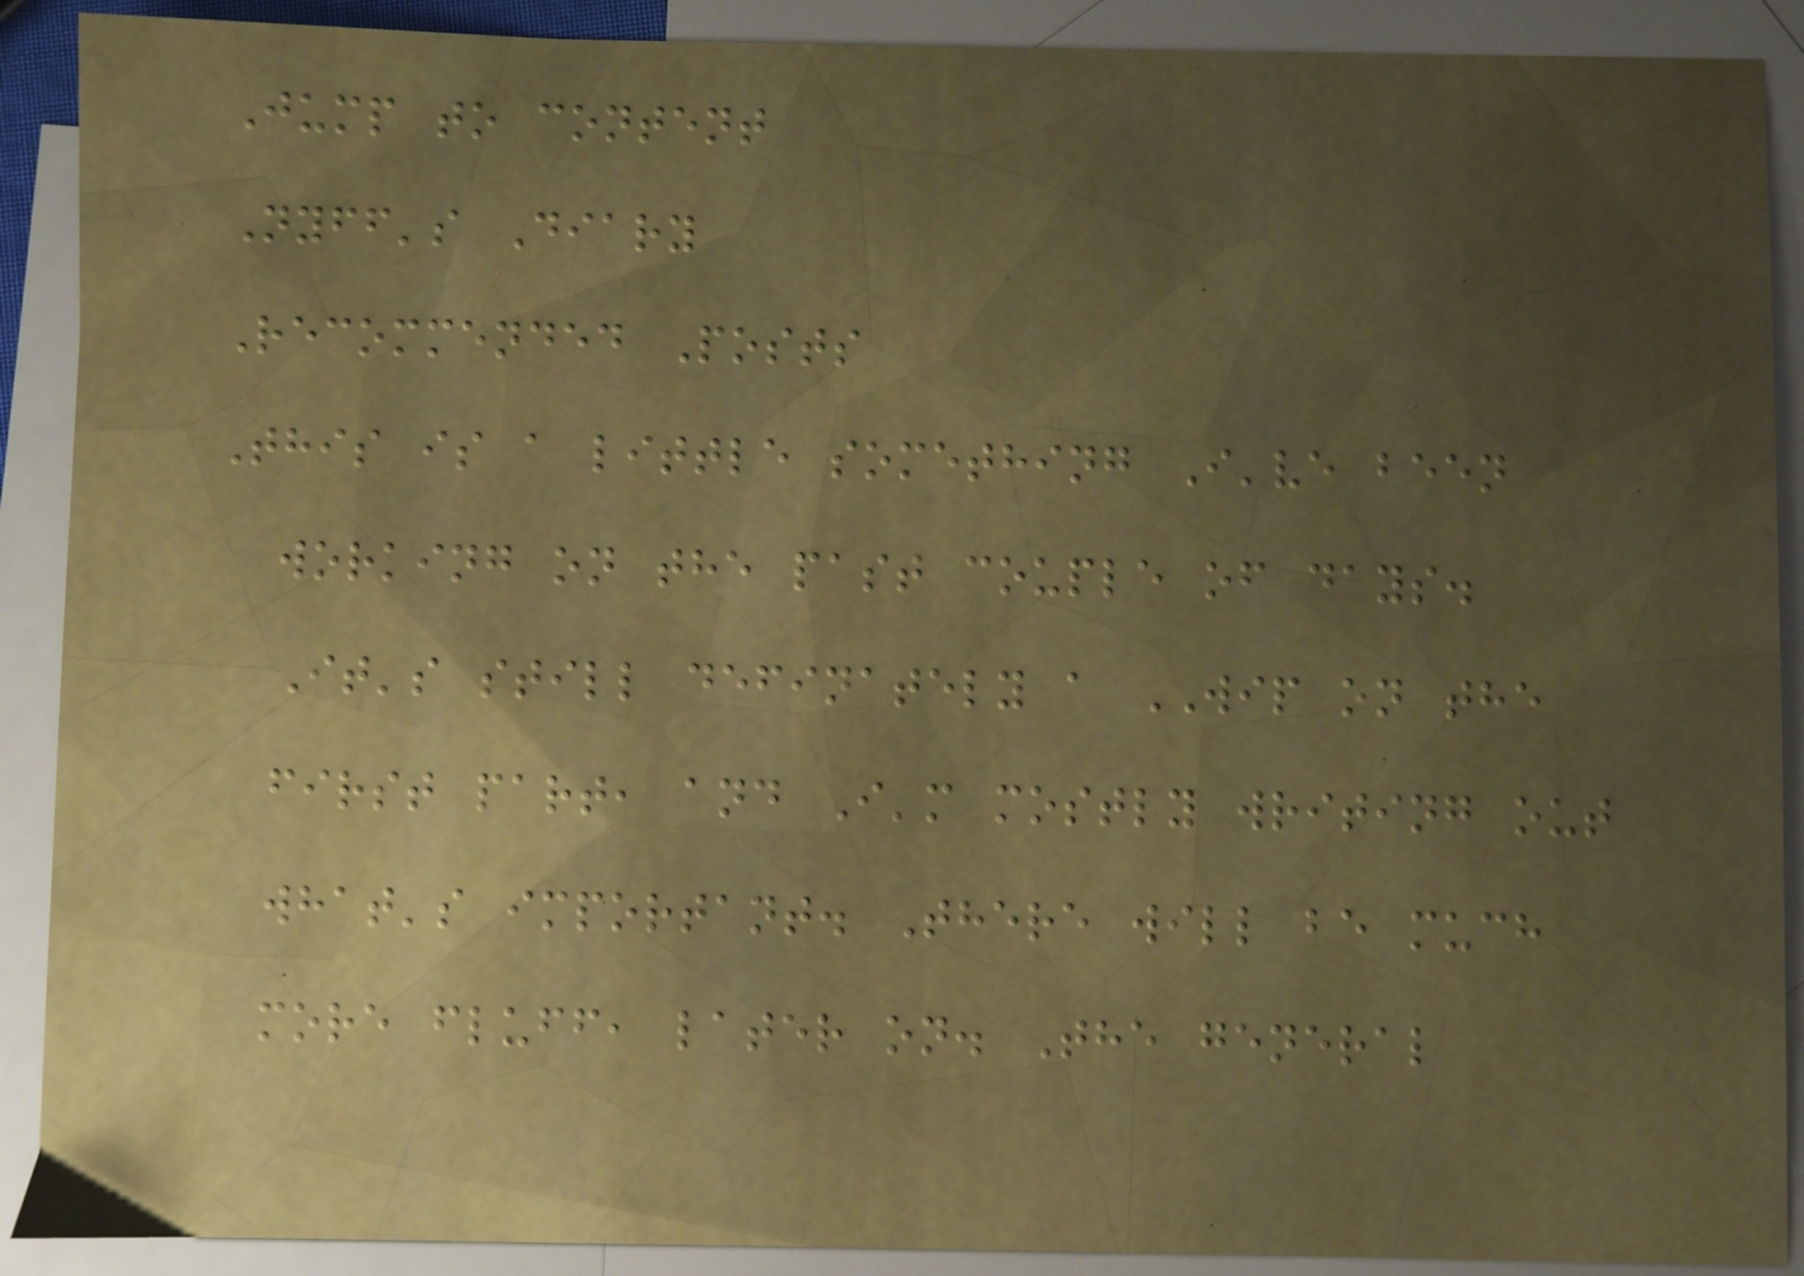Jump to content
Nyff's Diary
Recommended Posts
This is a little something I've been
working on the past couple of days.
It's still definately a WIP on the
first part, and I'm mostly writing out
what's important. There will be much
more fluff, later on. The general
